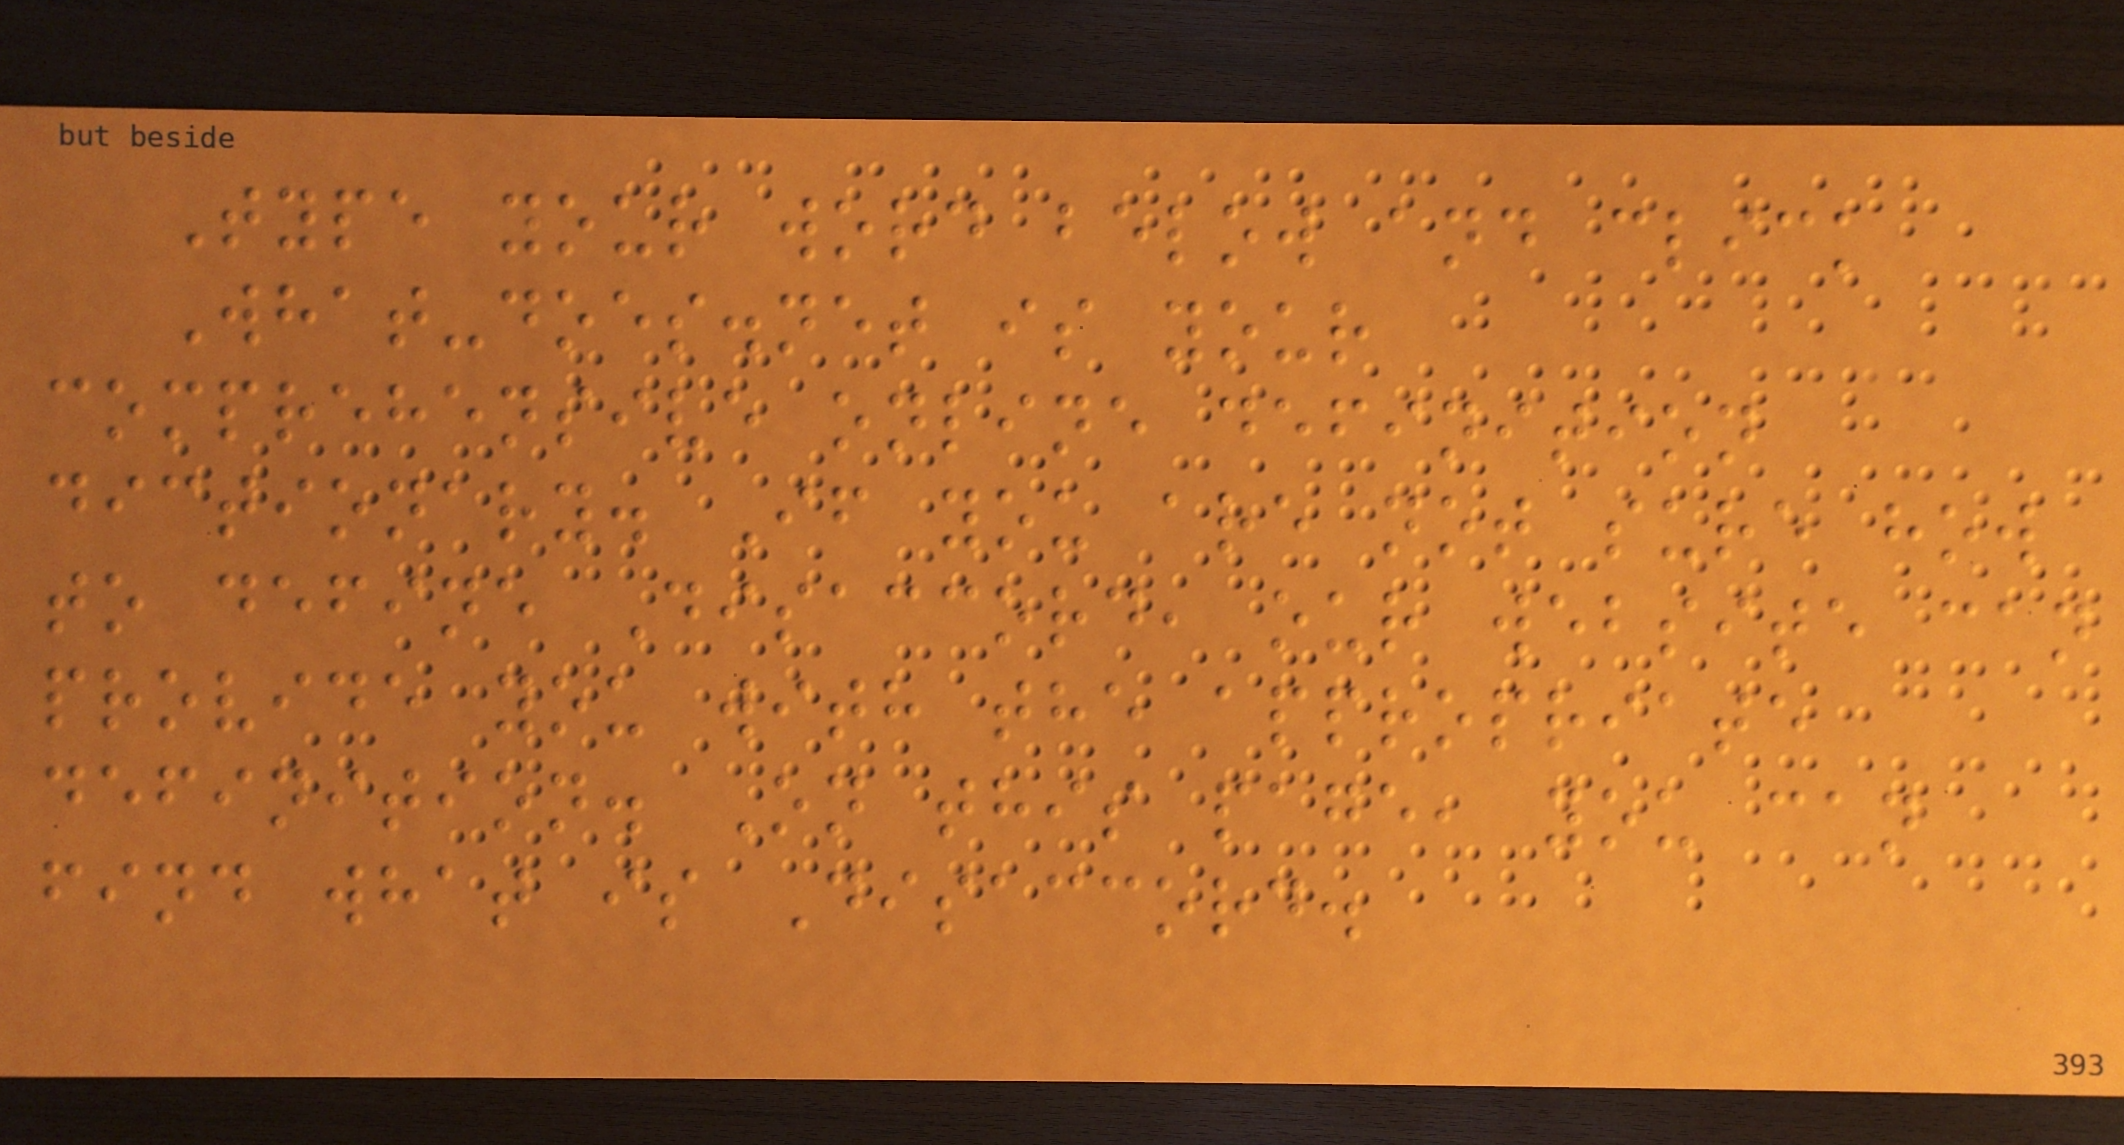Type your word below and click
What-does.net is your
comprehensive online definition
dictionary. If you are not sure how
to define Disaccord, our website can
provide you with the appropriate
definition. On this page, you can
find what is Disaccord.
